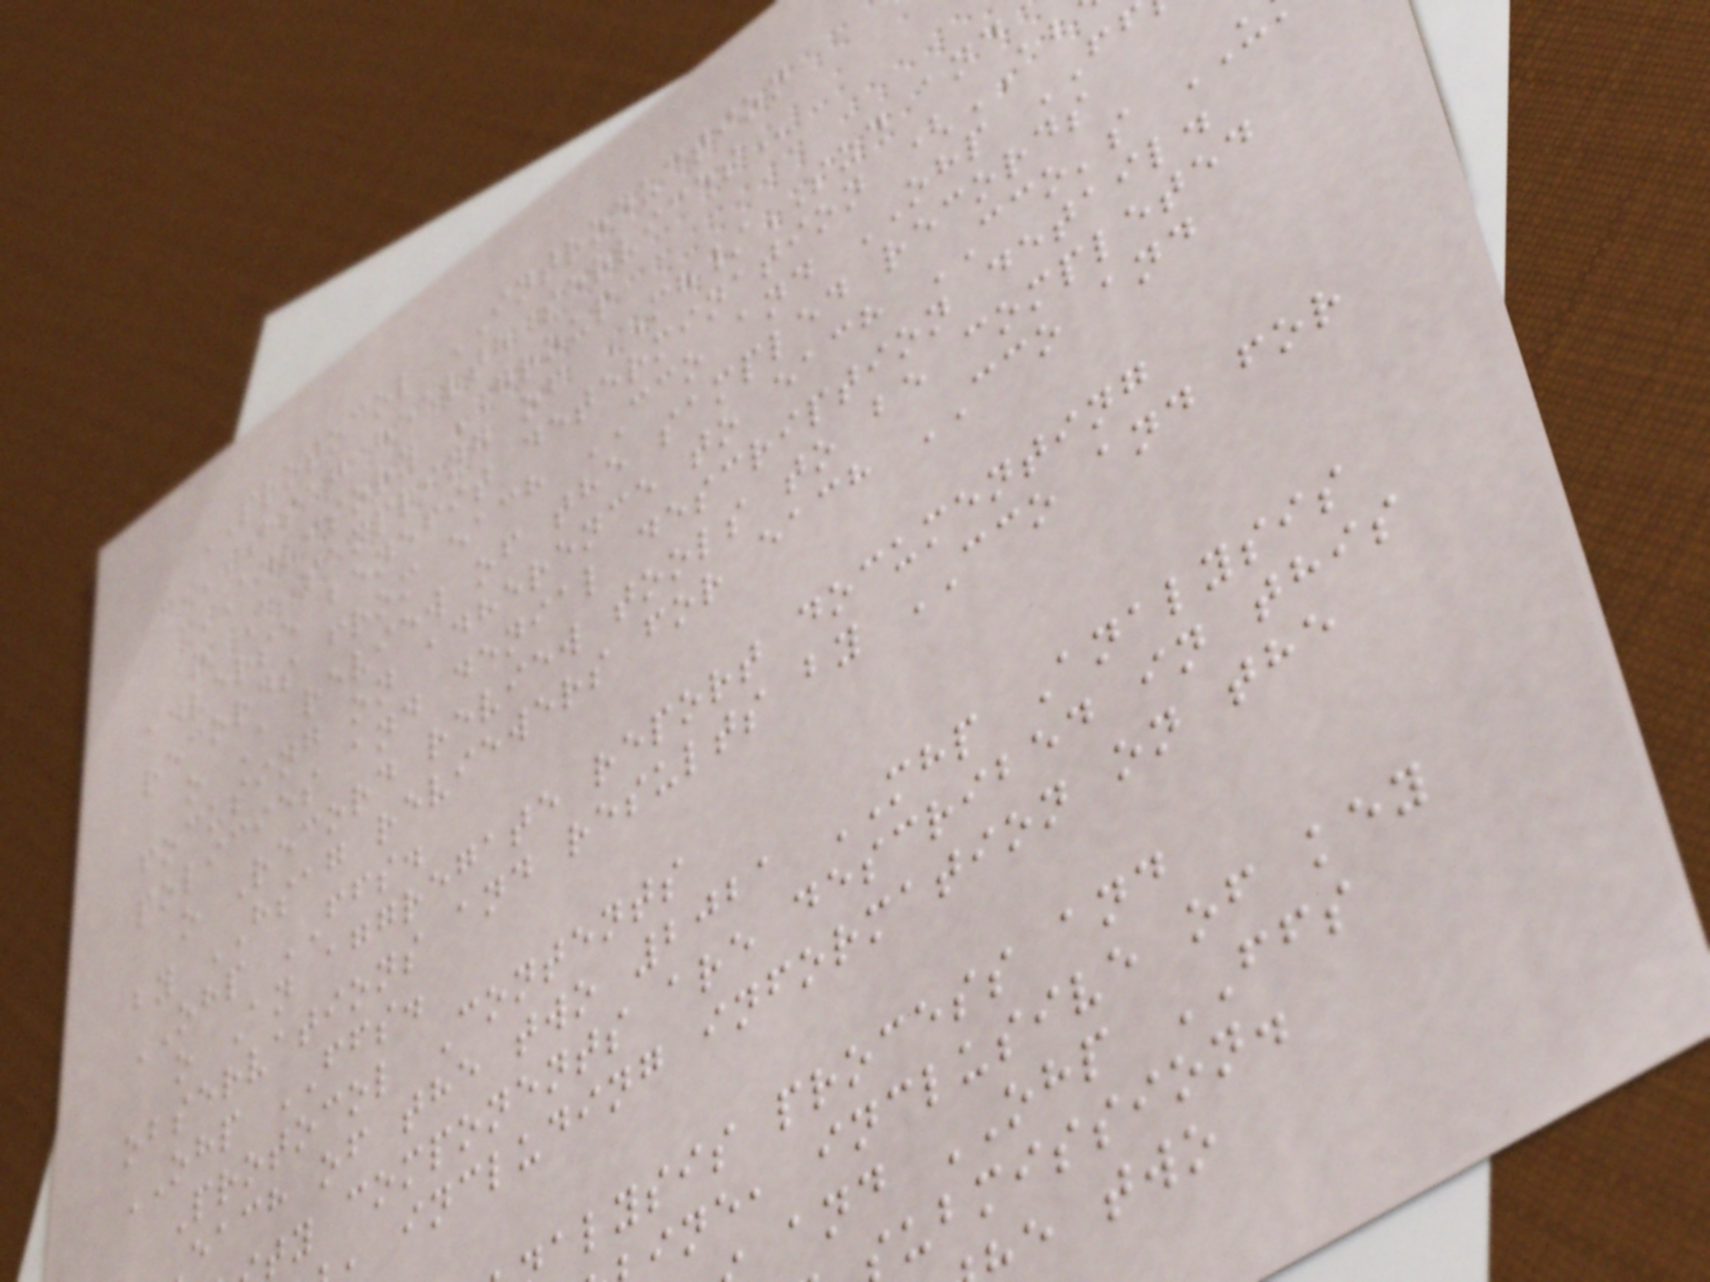PROTOCOL INTRODUCTION
HSAG HEALTH SERVICES
ADVISORY GROUP
o A sampling of MH/SUD and
adverse benefit determination (AB
records from each CCO and OHP FF
o A review of the sampled records
focusing on adherence to each CCO's
policies and denial description detail.
o Record review tools to be completed
by HSAG reviewers for each CCO and
OHP FFS.
o An aggregate report documenting
observations and results by CCO and for
OHP FFS.
Protocol Contents
each of the two 2021 MHP Analysis
ty components are described in this
including information on the
alysis process and
ine, inclusive of key
and OHP FFS
ubmission.
